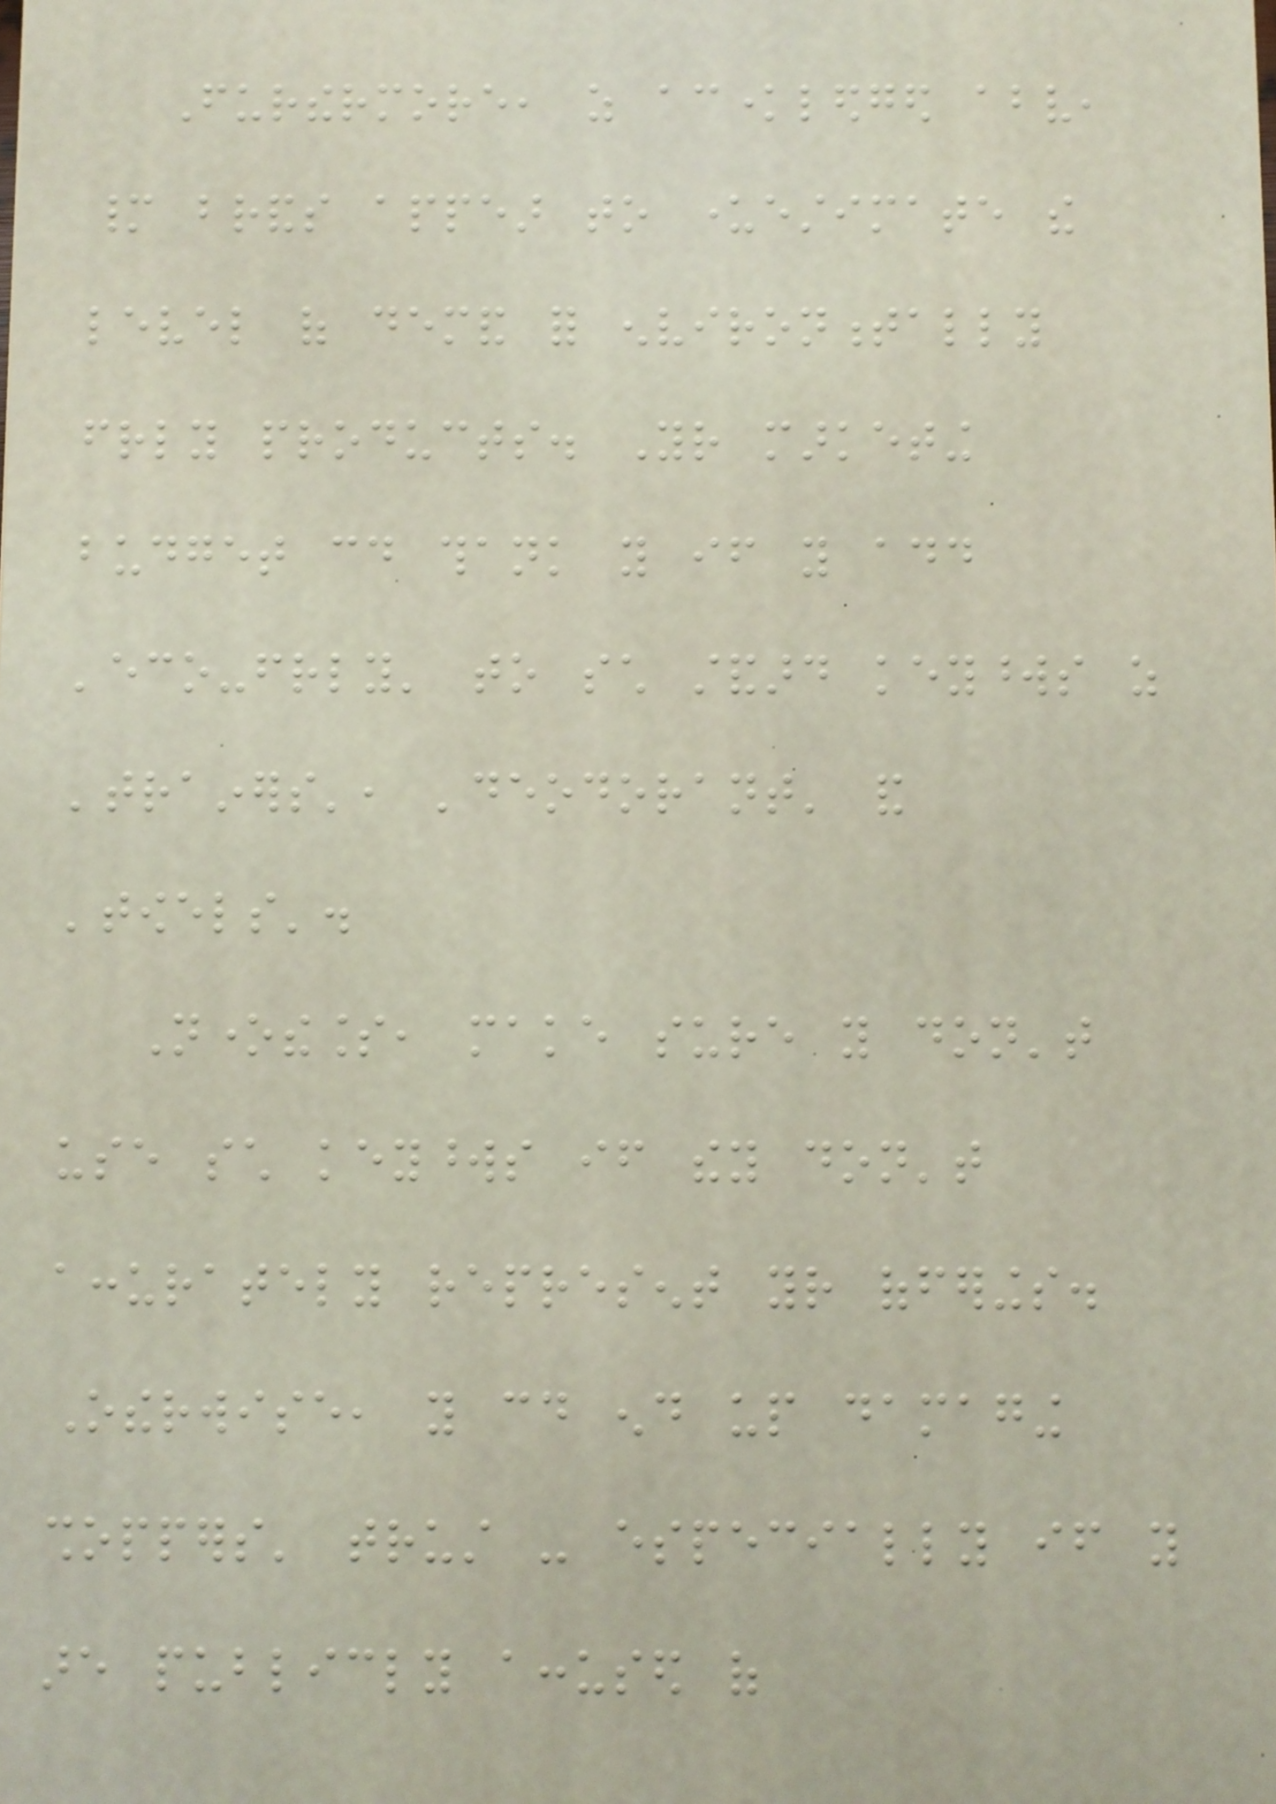Furthermore, as acknowledged above,
many brands appear to underestimate the
level of demand for environmentally
friendly products. Your marketing
budget could thank you if you add
'eco-friendly' to such standard keywords as
'trainers', 'deodorant' and
'towels'.
Nonetheless, make sure you don't
use such keywords if they don't
accurately represent your offerings.
Otherwise, you could end up damaging
shoppers' trust - especially if you
are publicly accused of
